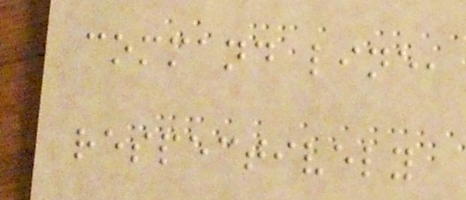command line,
respectively
